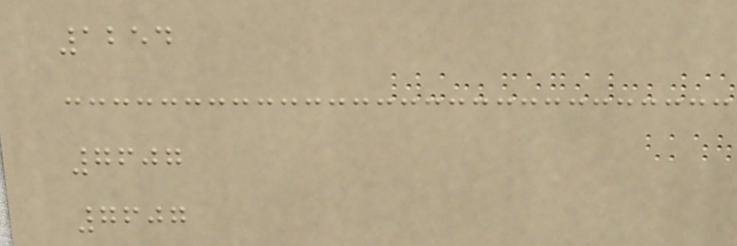1254
7607
7607
